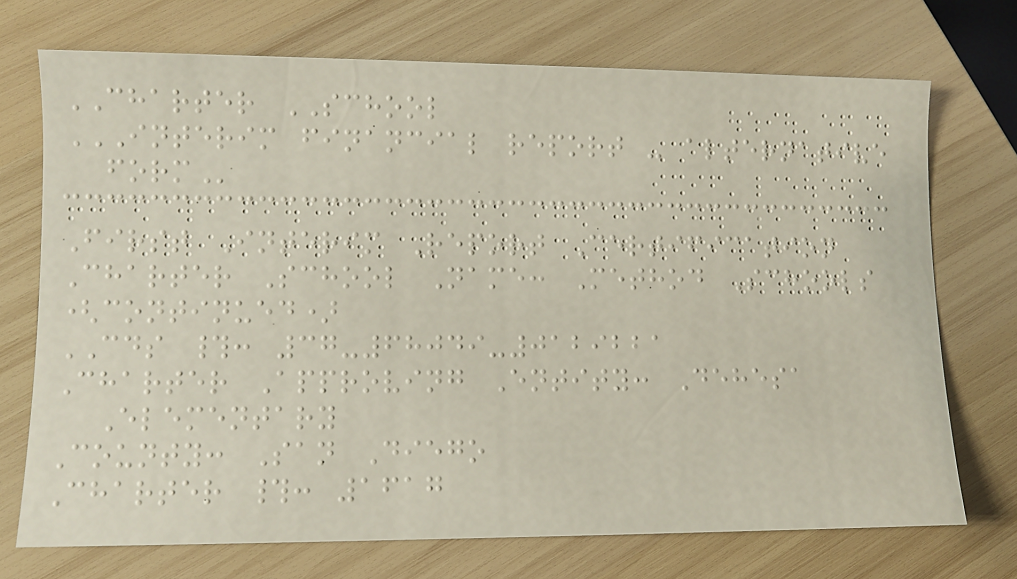CHARTER SCHOOL
INTERIM FINANCIAL REPORT - ALTERNATIVE
FORM
First Interim Report Certification
Charter School Name: Method Schools
(continued)
CDS #: 37-68049-0129221
Charter Approving Entity: Dehesa
Elementary
County: San Diego
Charter #: 1617
